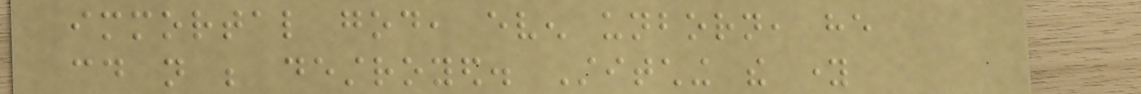immortal god, even unborn, he
could not be destroyed. Stitching the young
